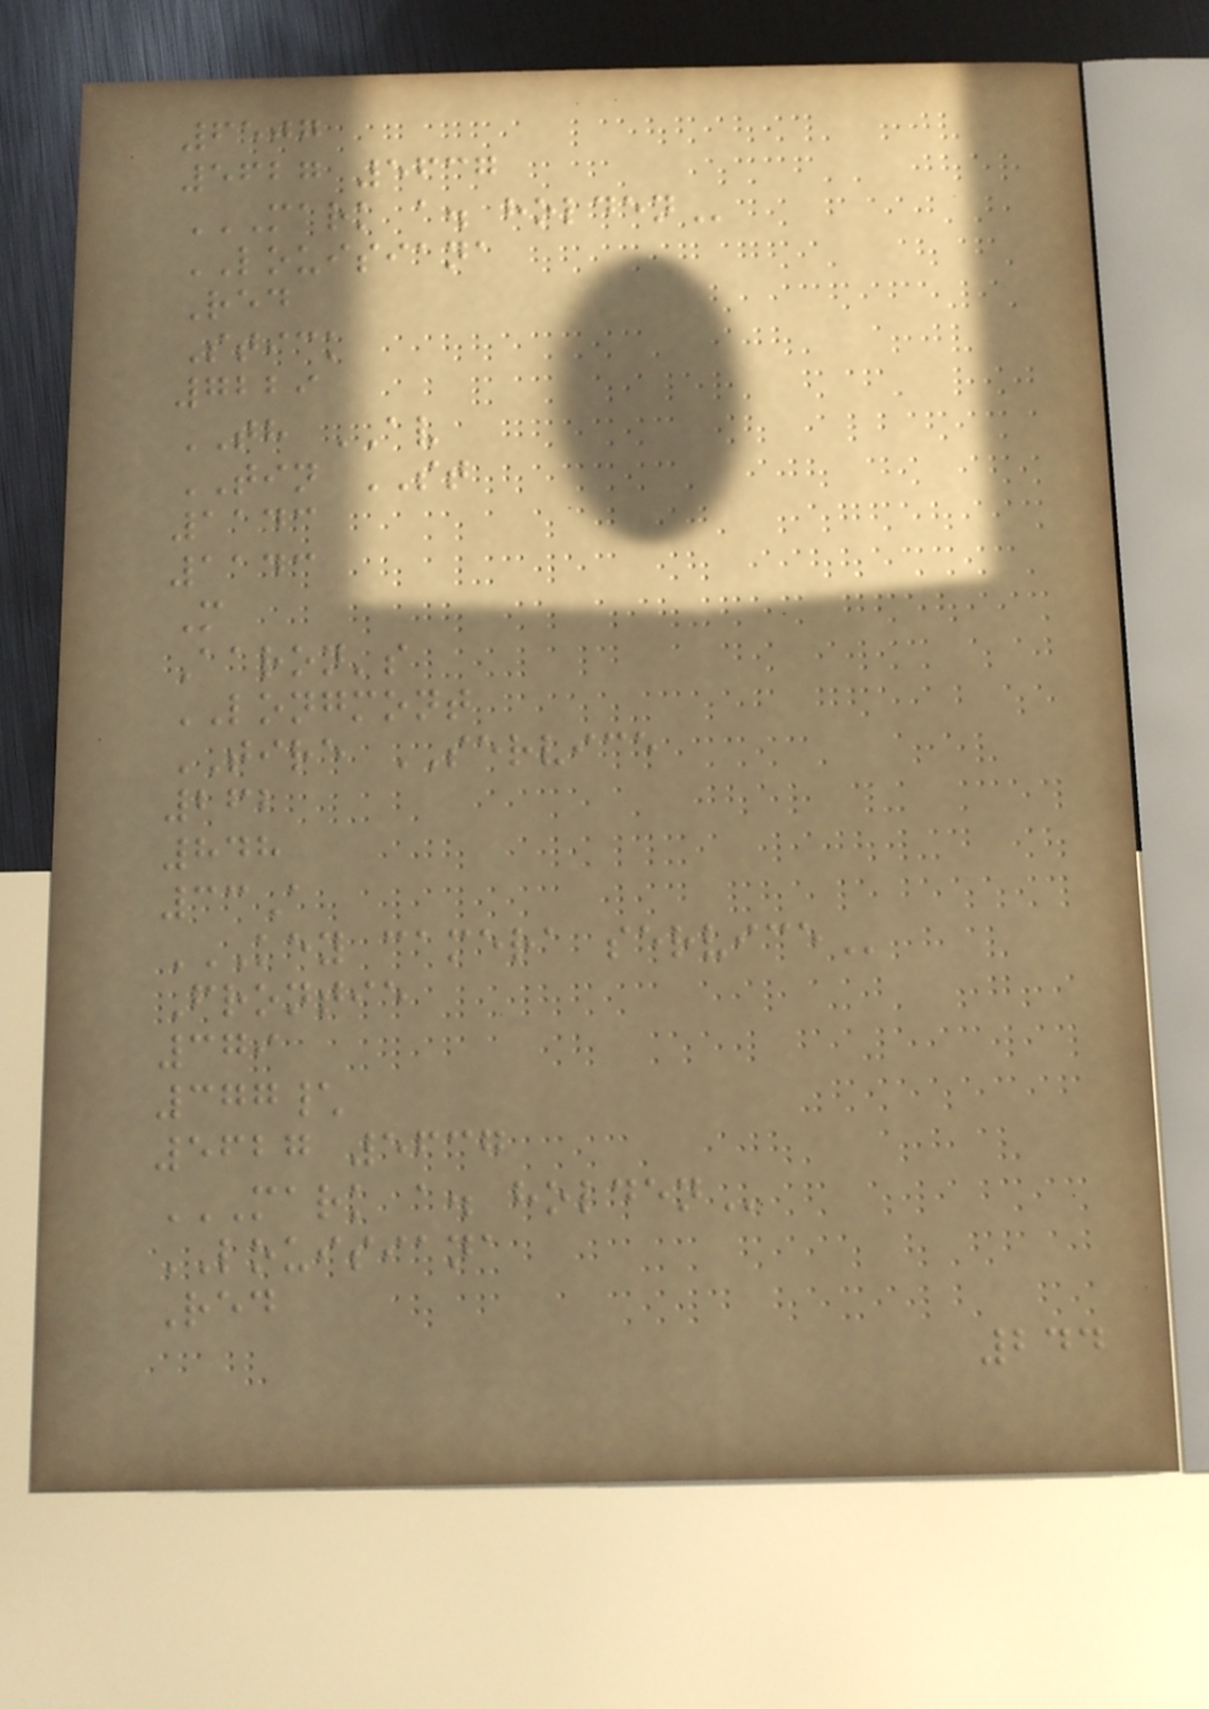6507
5627 5637
MARK A. HOLDEN
LOUISIANA
Red
Stick
7229
TH AV
TIN ST
1143
1143
M
Aaron's
LONGMONT
TIRE SERVICE
262
848
33A
KEY CAMERA SERVICE
Frontie
379
377\
5627 5637
MARK A. HOLDEN
LOUISIANA
Red
244
